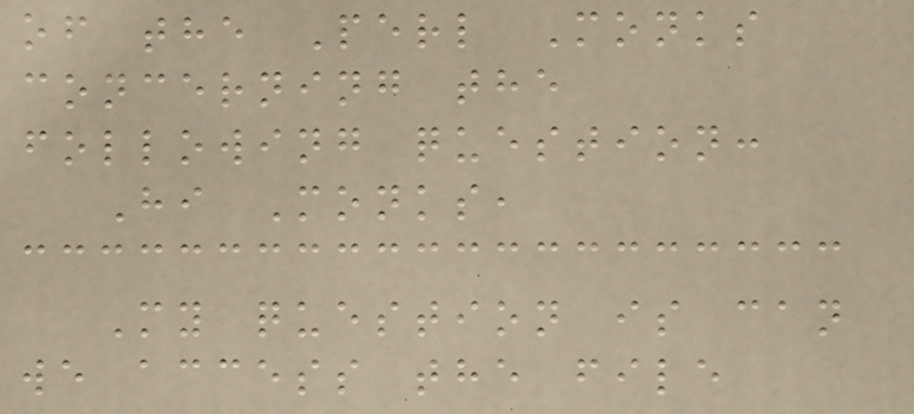of the Perl Monks
concerning the
following question:
Hi Monks,
My question is can
we access the file
